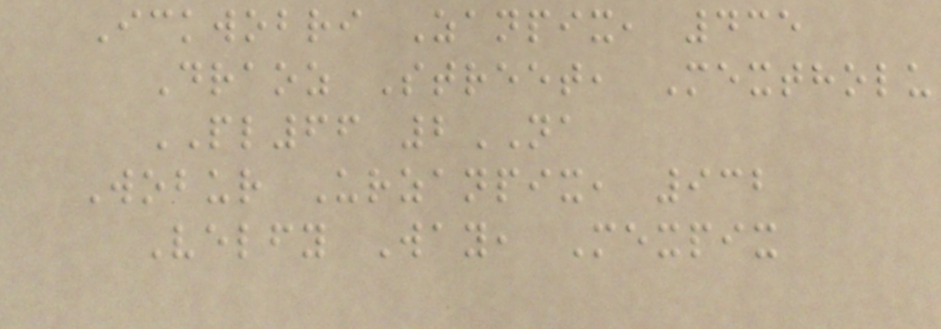Ickwobri Zanpix, 435
Draoz Street, Mextholu
PL66 2NA
Wobur Urzanpix, 932
Velfy Way, Mexpix
